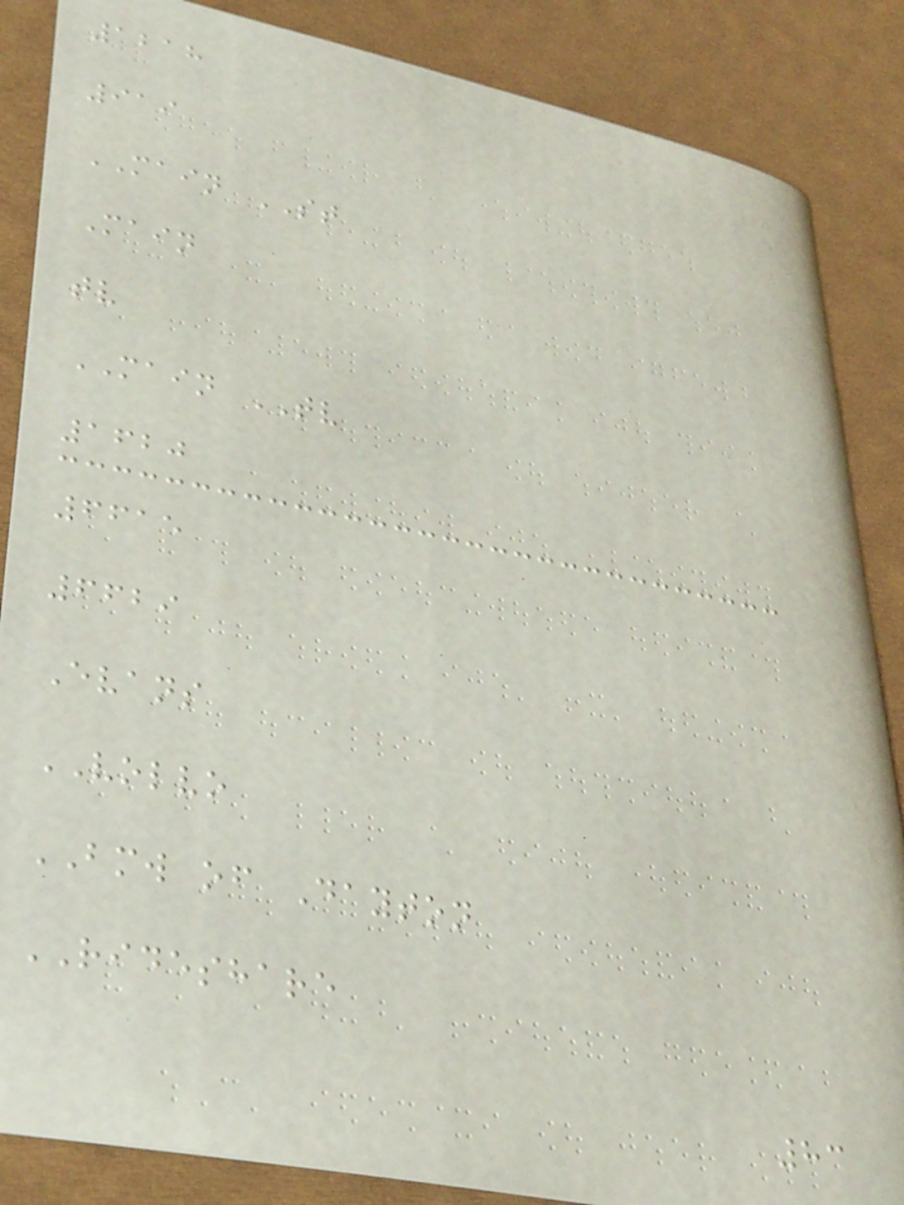1218
919
MAIN ST
Main
tv
MAIN TV
1620
6615
6629
Evans
VOLVO
BMW of Dayton
RIDESHARE
83
